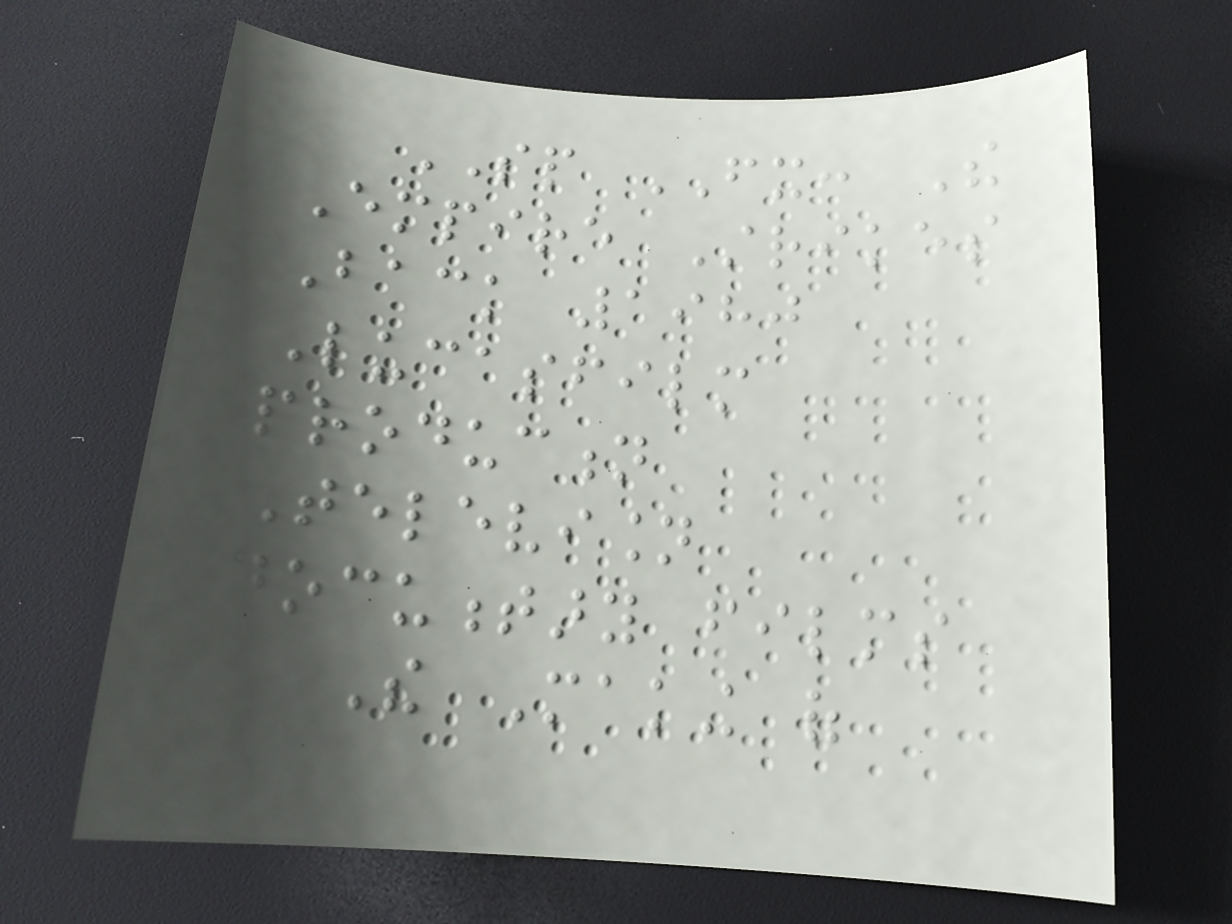SP FX: The
Empire Strikes
Back 1980
Lucasfilm
production
Television
documentary films
The Making of
